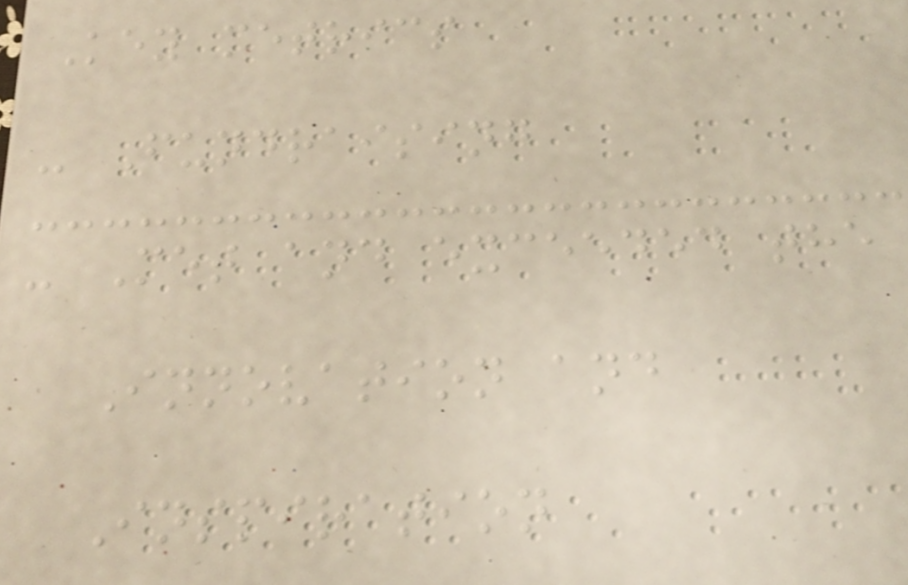Key metrics
- Fundraising
- Met and exceeded the
Innovation and
Inspiration
